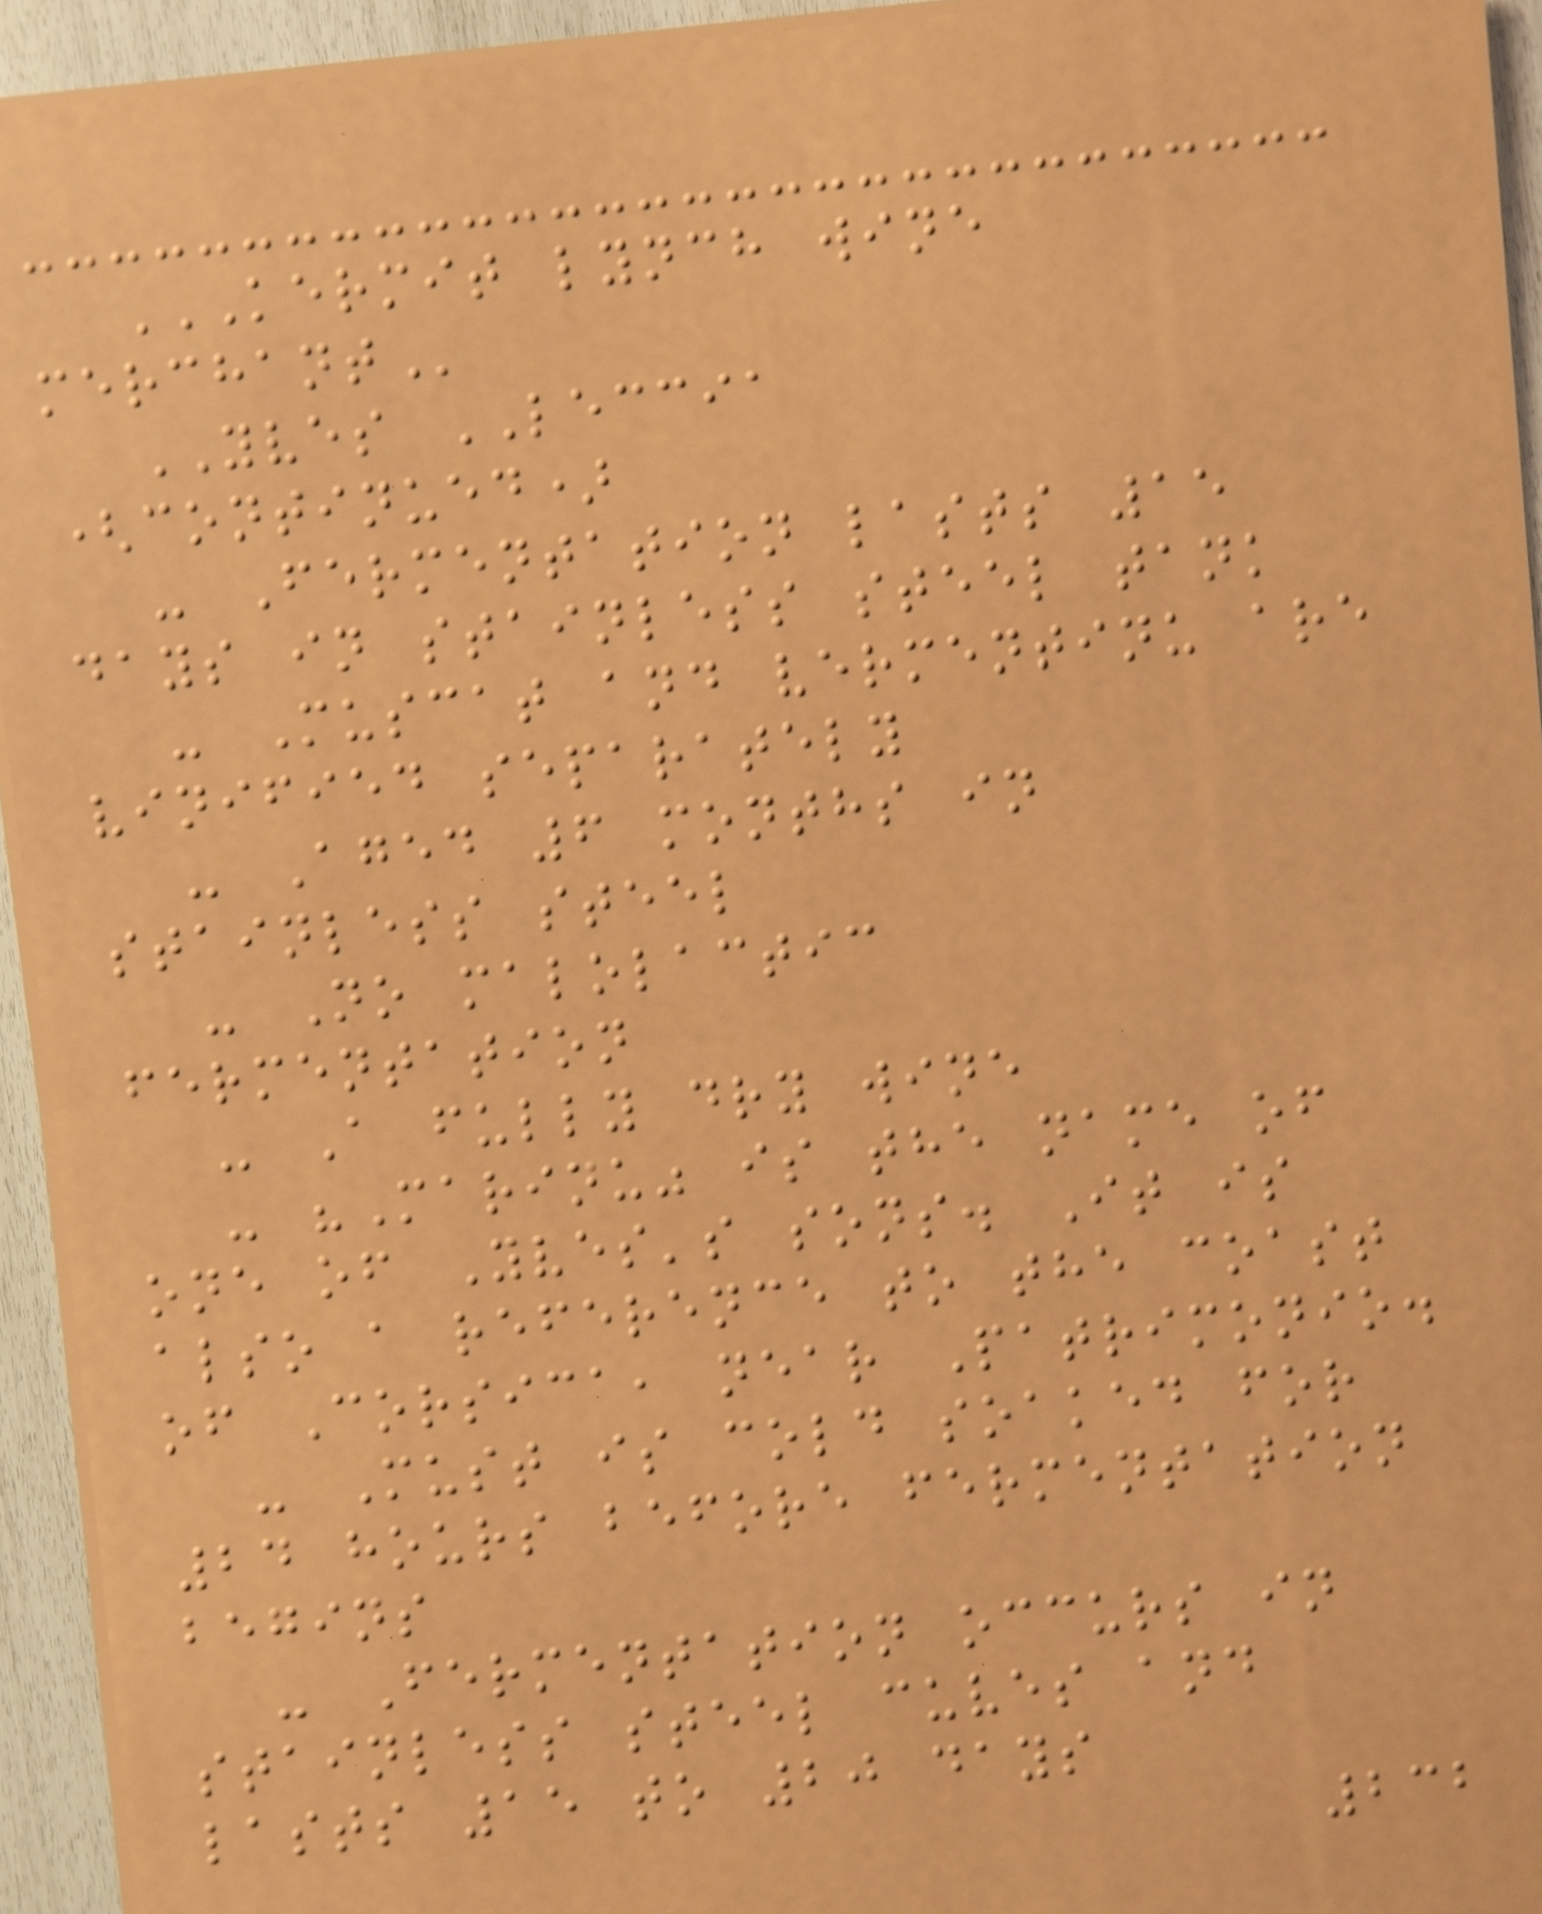KERMIT LYNCH WINE
MERCHANT
YVES LECCIA
(continued)
- Fermentation lasts 15
days in stainless steel tank
- Muscat and vermentinu are
vinified separately
- Aged 6 months in
stainless steel
- No malolactic
fermentation
- A fully dry wine
- "Marinu" is the name of
one of Yves's sons. It is
also a reference to the coast
of Corsica, near Patrimonio.
- Must is cold soaked for
24 hours before fermentation
begins
- Fermentation occurs in
stainless steel cuves and
lasts 15 to 20 days
232
